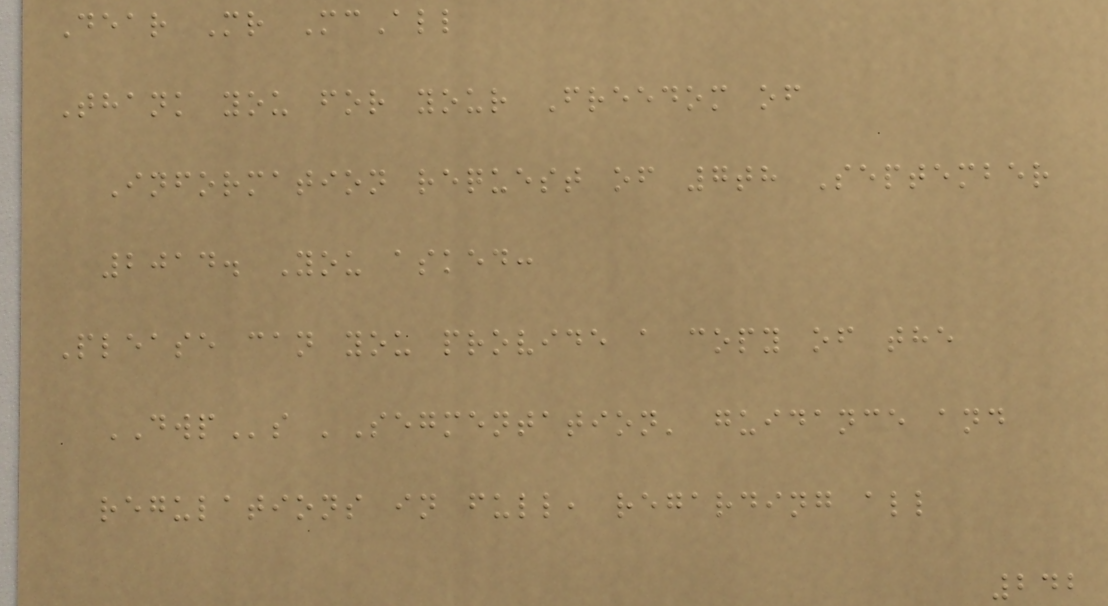Dear Mr McAll
Thank you for your Freedom of
Information request of 7th September
2014. You asked:
Please can you provide a copy of the
DWPs 'Segmentation' guidance and
regulations in full, regarding all
242
